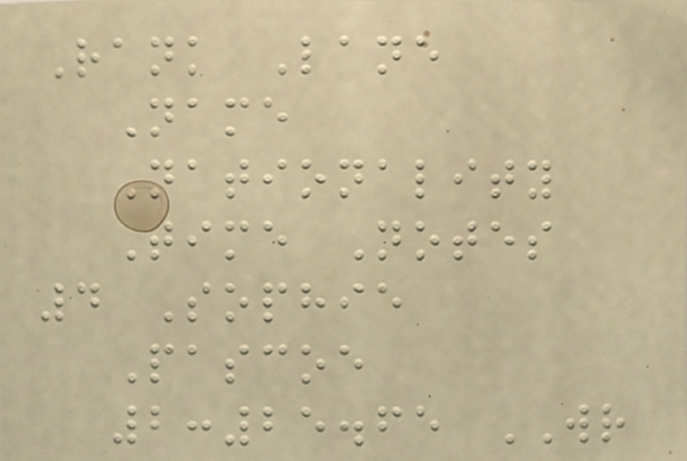Rank Lane
Name
Nationality
Time Notes
4 Sophie
Pascoe
2:25.65 WR
